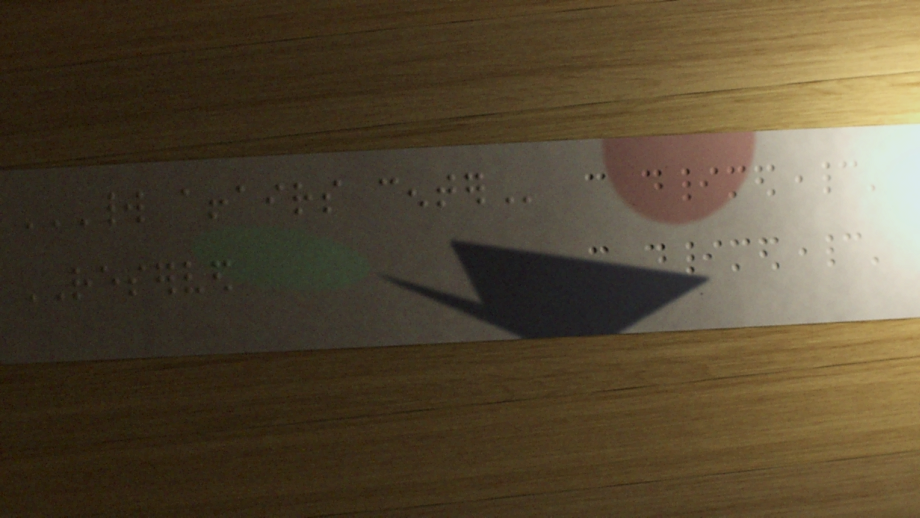WORLD AFFAIRS CENTER
RESERVED
